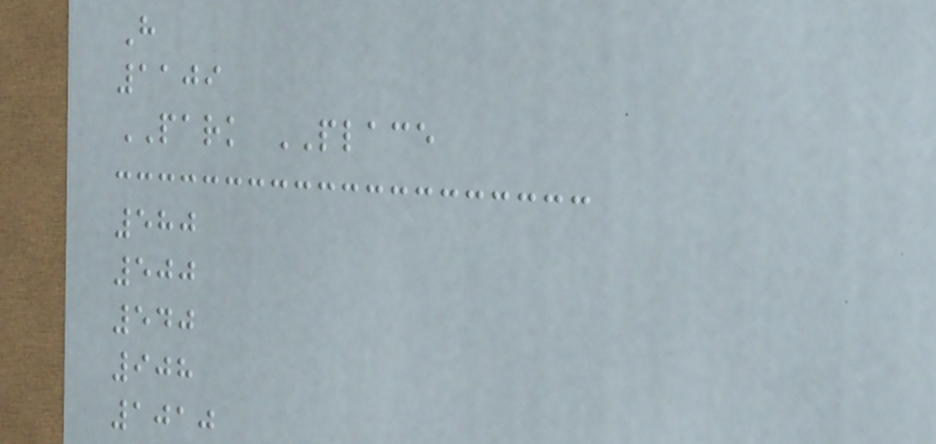H
1109
PARK PLACE
580
500
540
908
1010
